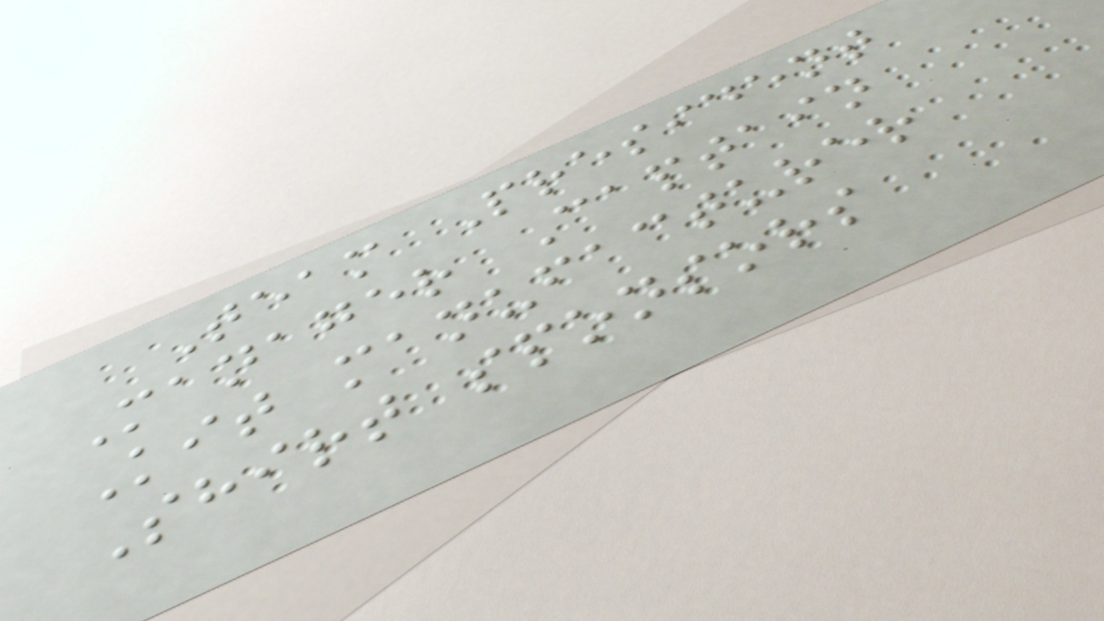Team President
Manager Captain
Kit manufacturer
Shirt sponsors
